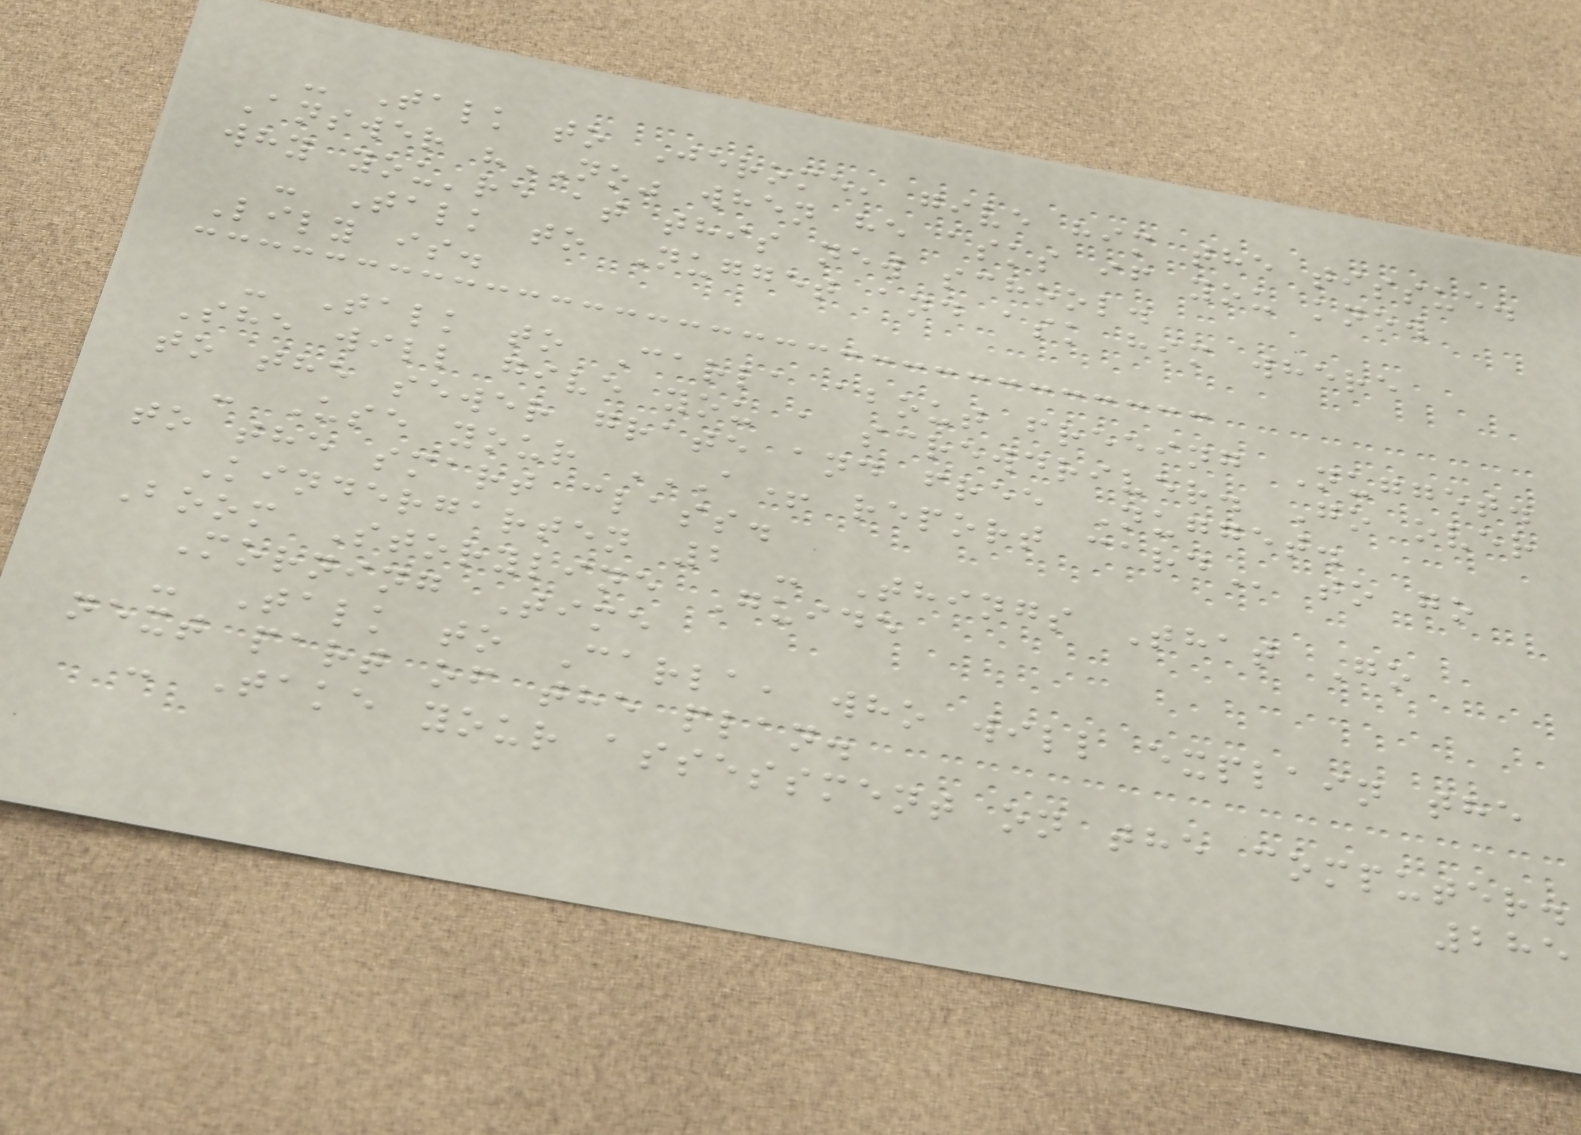- Talk to Jerome, give him the tissue.
Answer "NO" when he asks if you know
why you're at this new school.
- Talk to Nugget and ask him where
Lily is.
- Talk to Carla about freeing Nugget.
She will give you a screwdriver. Go over
to the sewer grate and free Nugget.
- Use your A+ REPORT CARD to go
to the smart class.
Kindergarten 2 - Things That Go
Boom Storyline Guide
Morning Time
- Talk to Carla, who will explain the
next part of the plan.
- Take your assessment on the computer.
285
